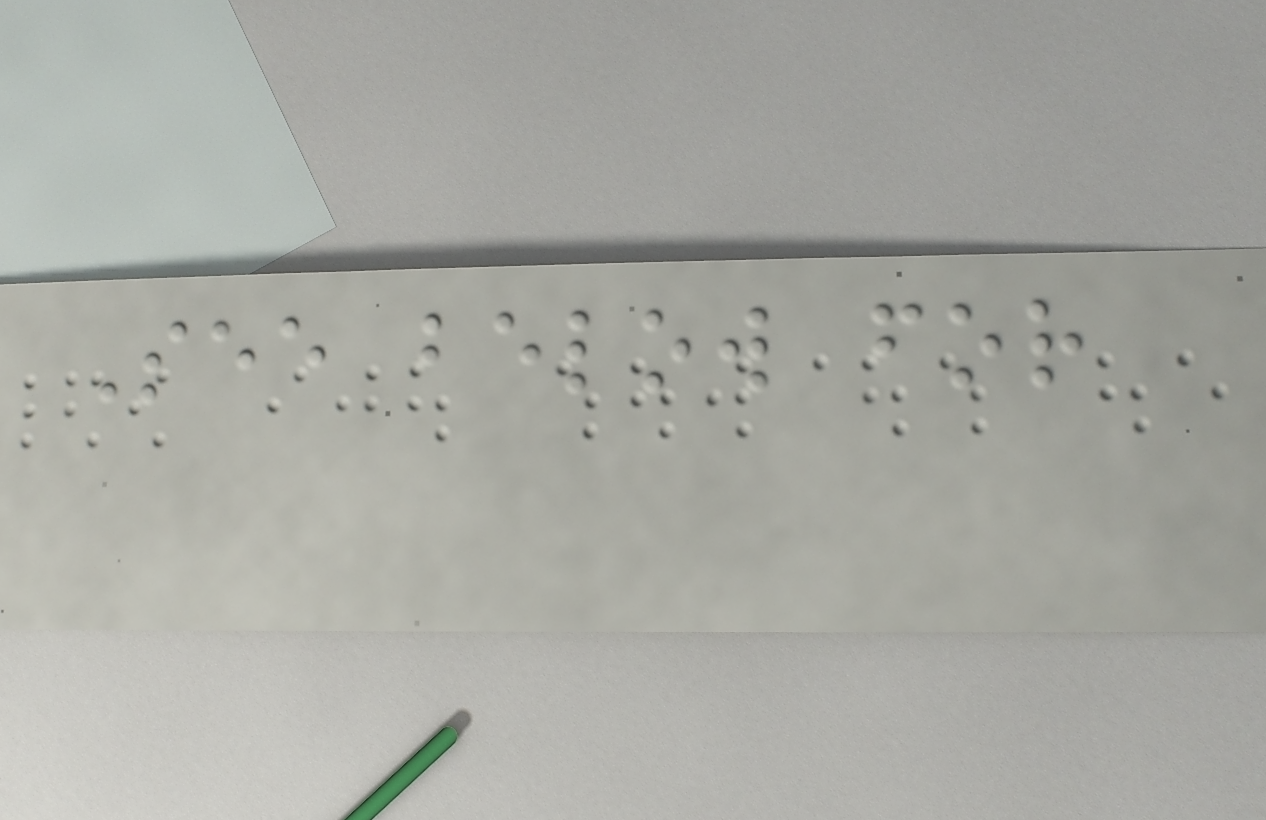See below for
